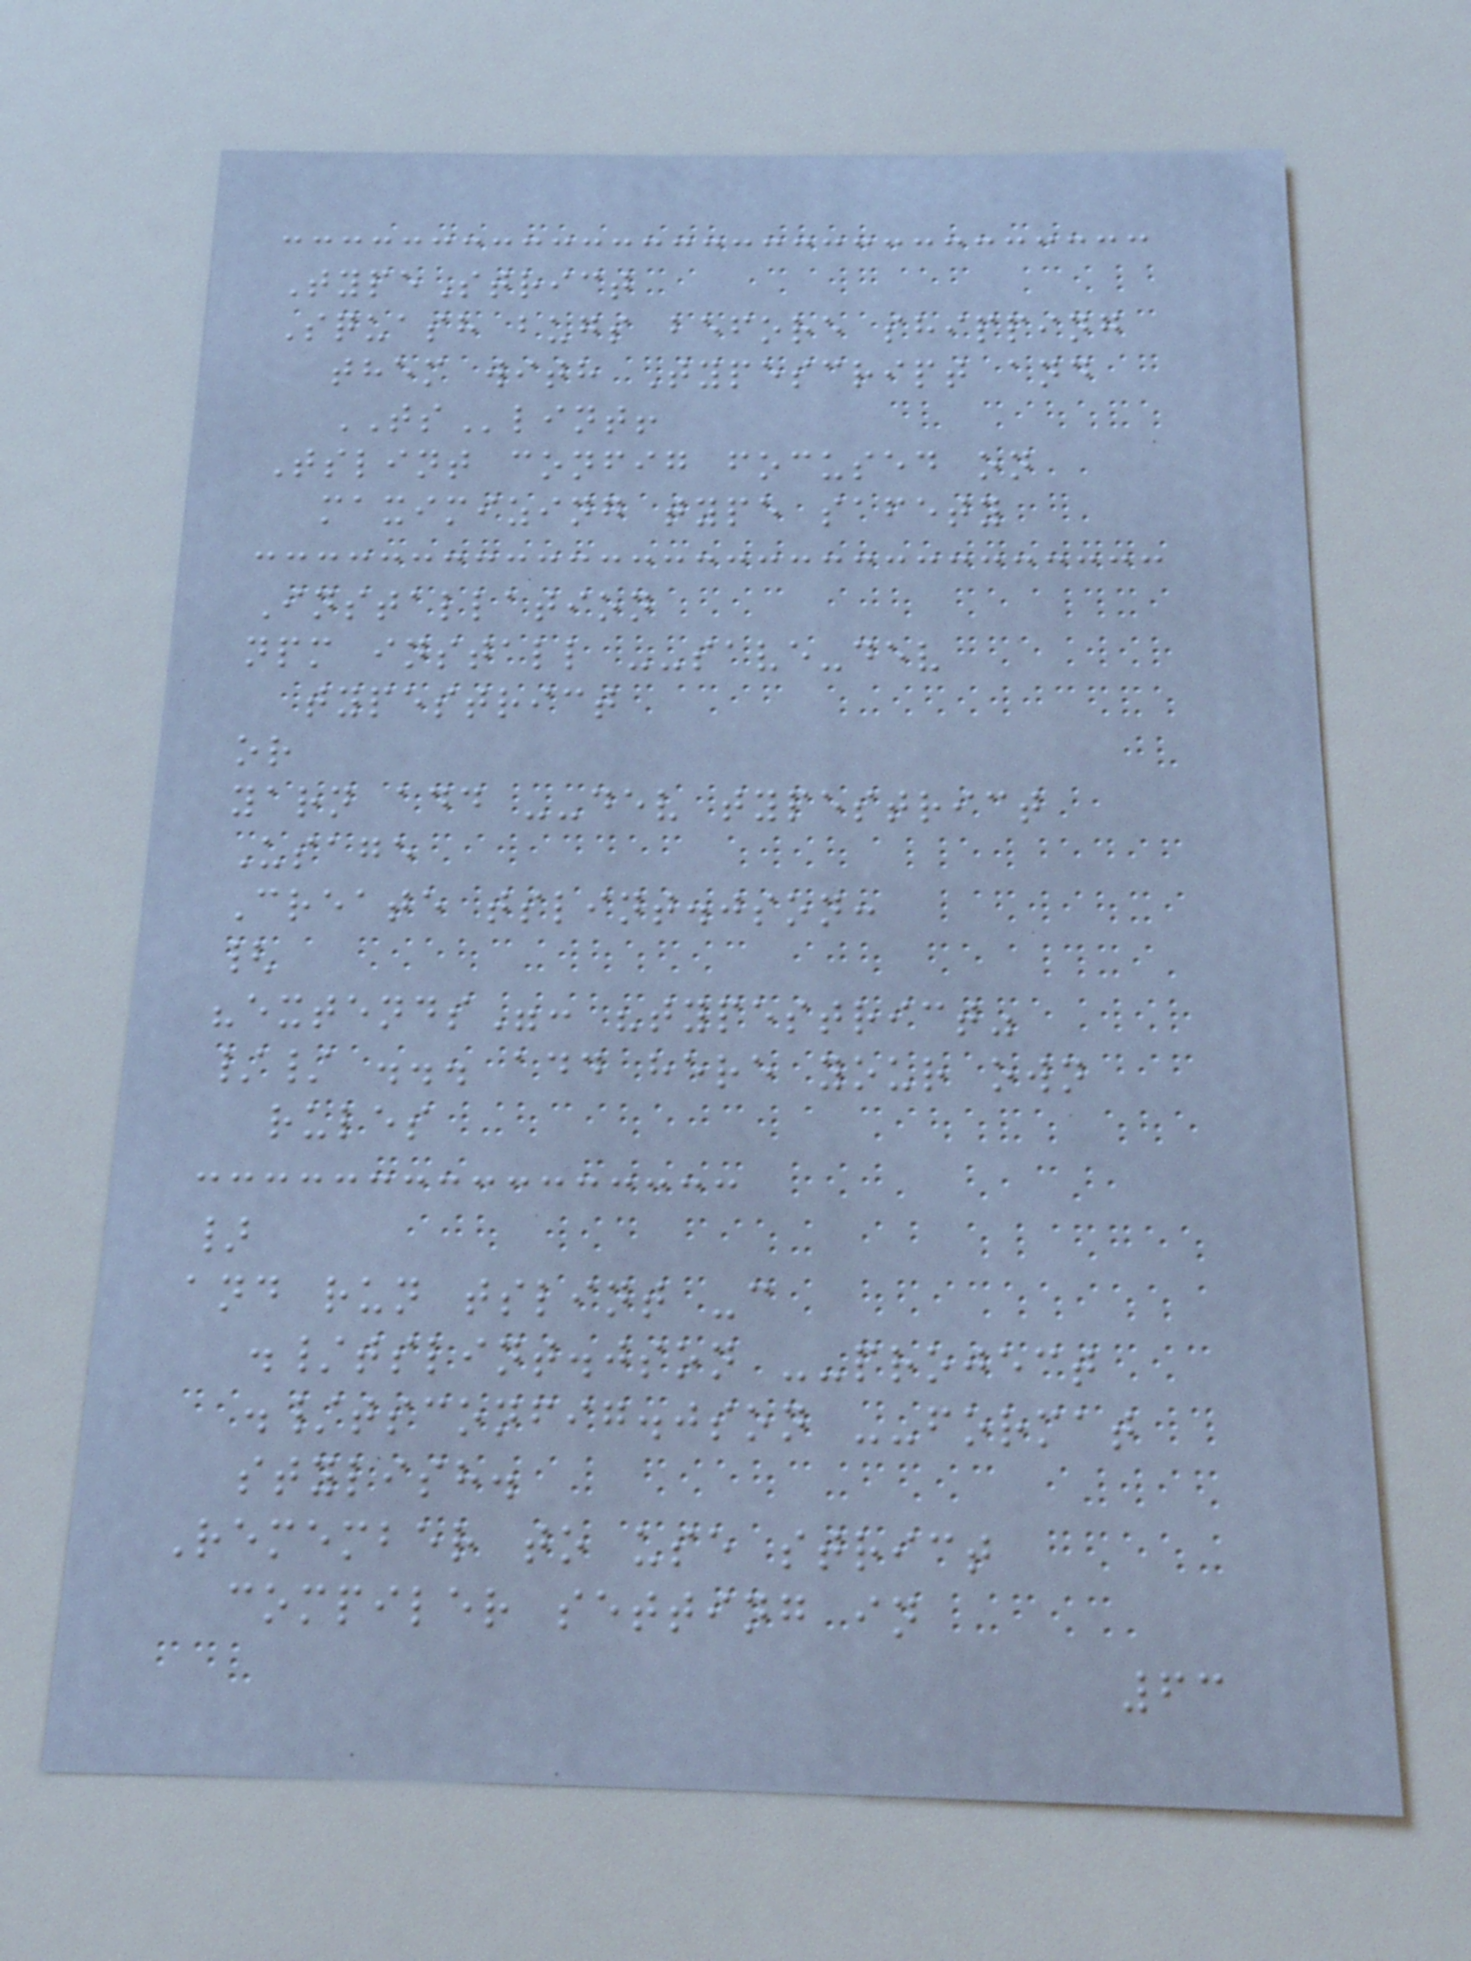TypeStrict
Squash bugs before shipping
them with Typescript and
TSlint!
Tslint config focused on
maximizing type safety
Installation
npm install --save-dev
typestrict
or
yarn add --dev typestrict
Usage
Create tslint.json:
{
"extends": "typestrict"
// ... add here your own
rules
}
and run tslint -c
./tslint.json --project
./tsconfig.json --format
stylish.
Remember to use strict
compiler setting in
63
